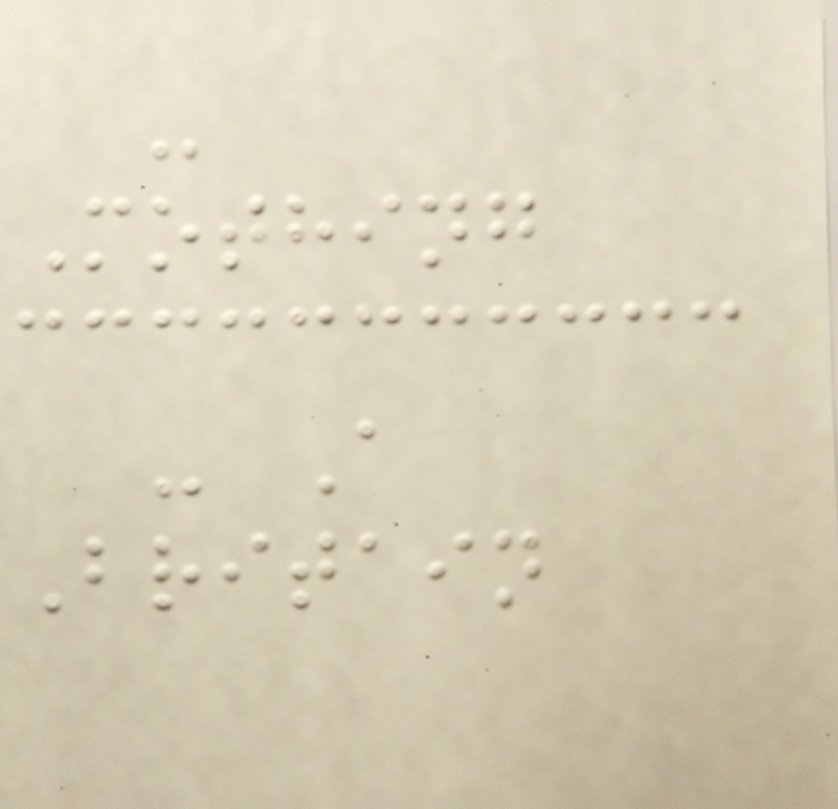-
Mothing
- A
Britain
